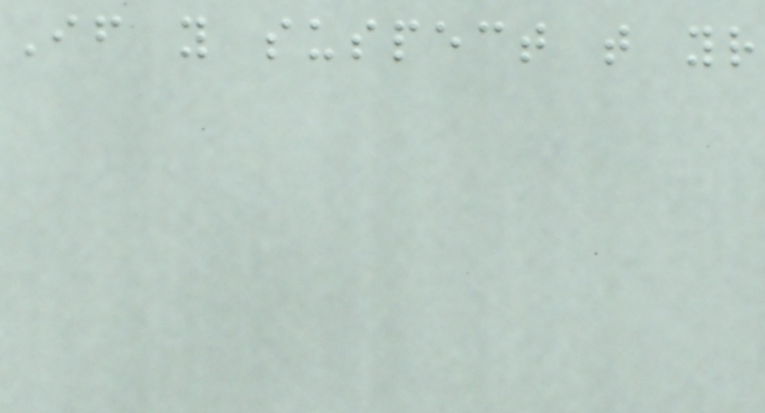If you suspect that your
